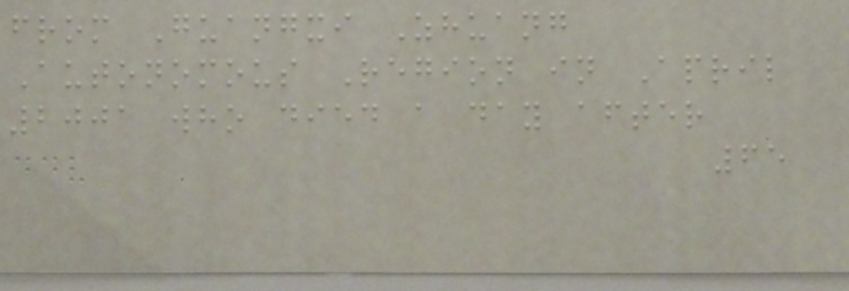from Guangxi Zhuang
Autonomous Region in April
2001 who died a day after
65
